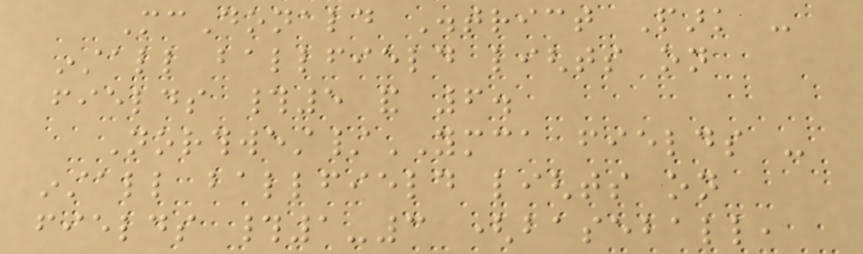McDonald District Park -
install ballfield lights on
fields #5 and 6.
Northwest/YMCA fields -
install ballfield lights on
fields #1-3 (baseball,
